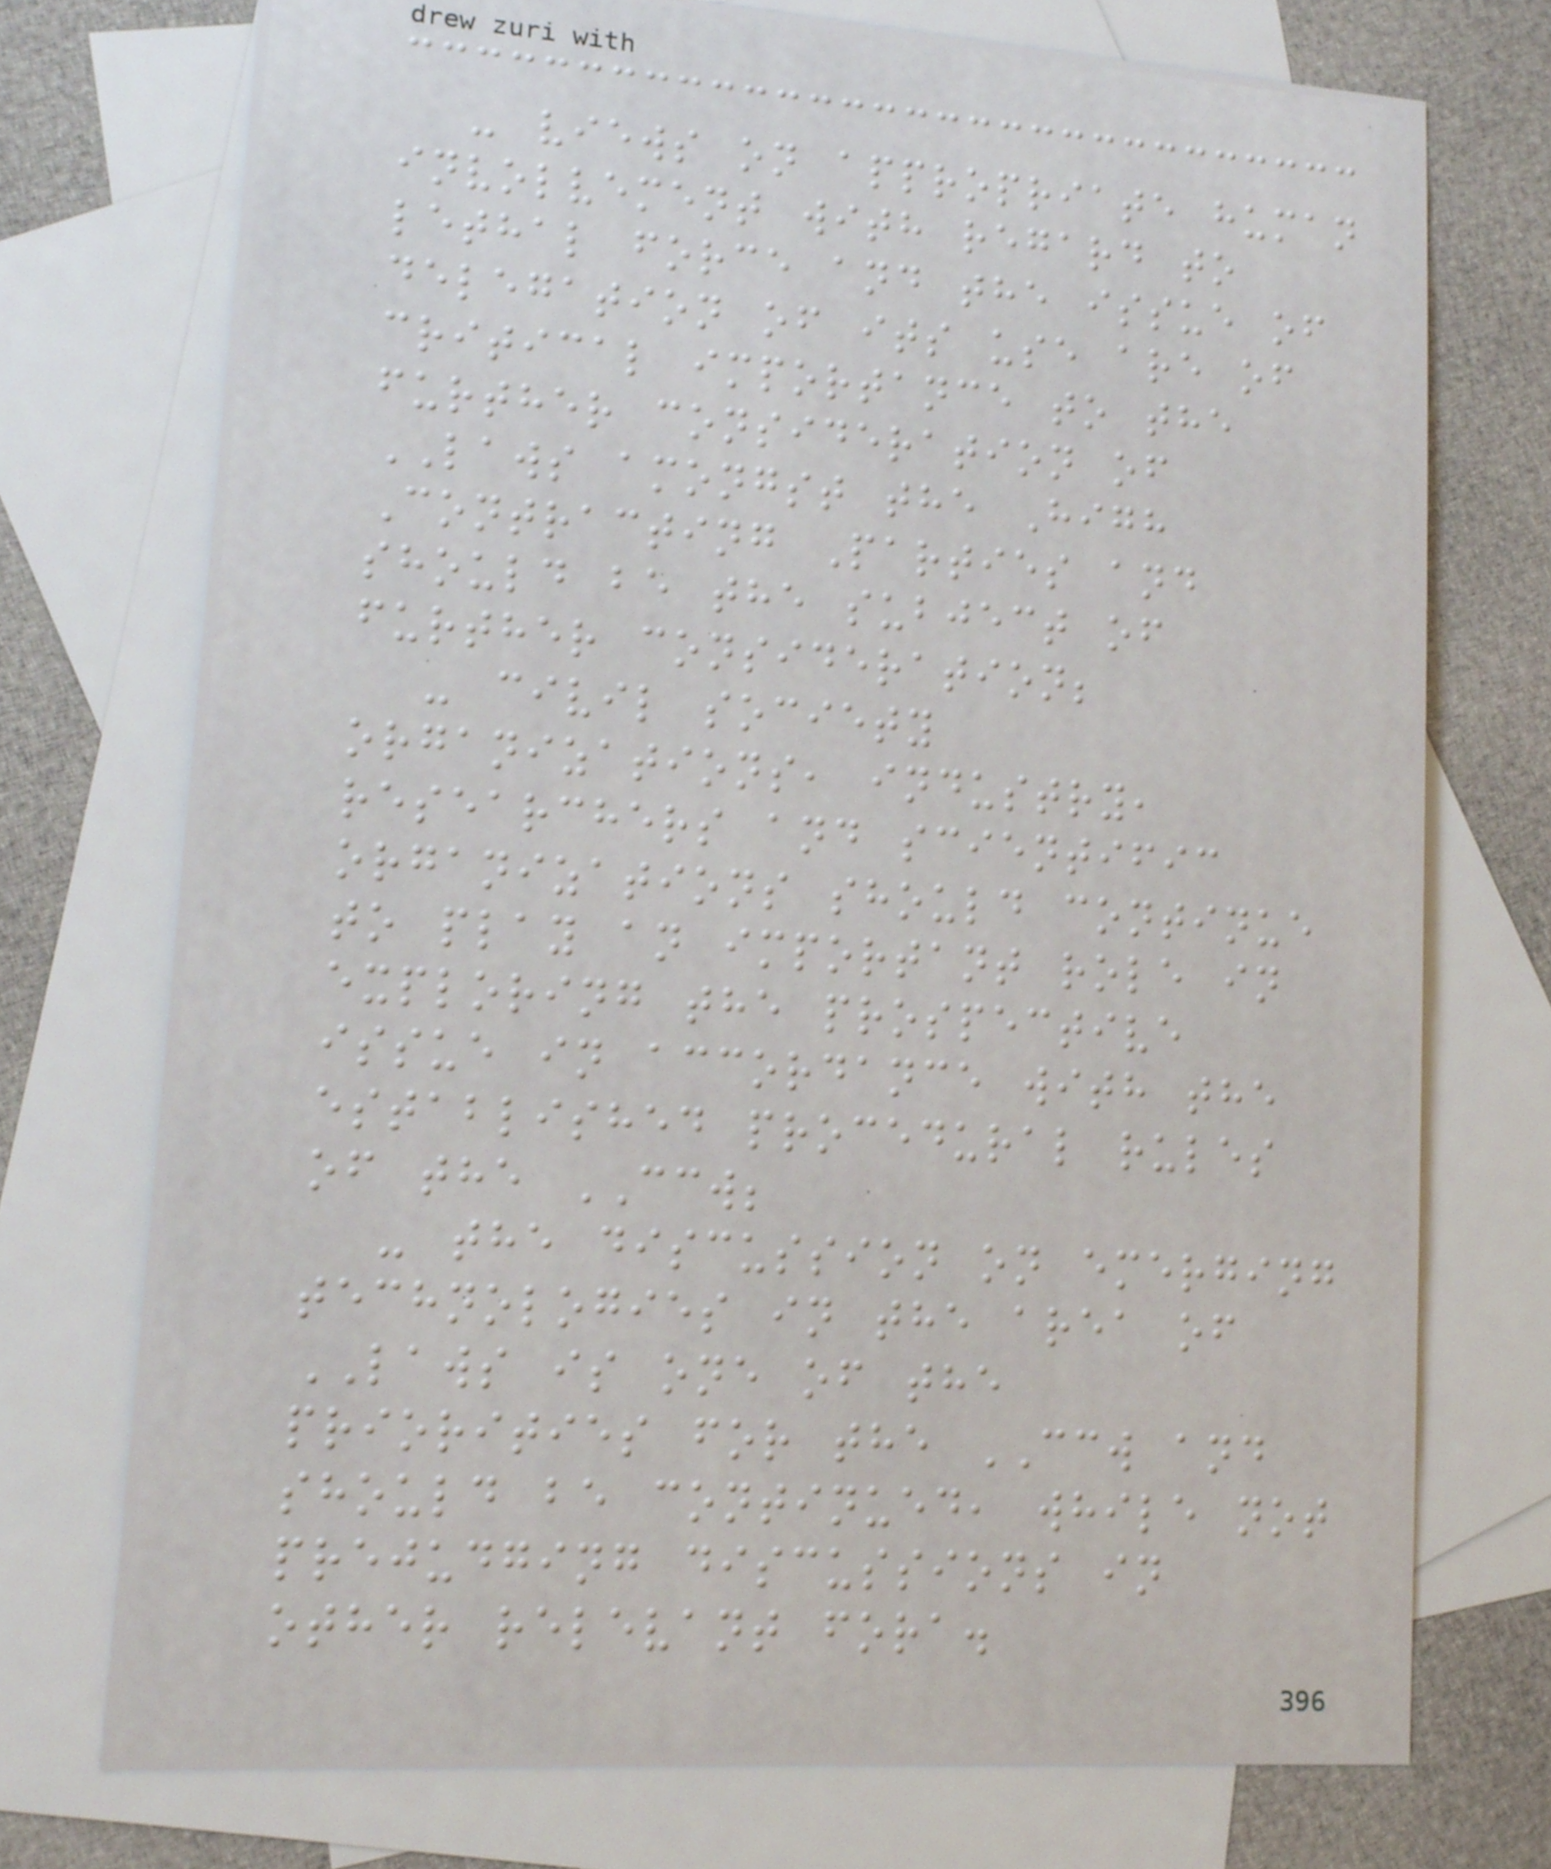- views on appropriate human
involvement with regard to
lethal force and the issue of
delegation of its use are of
critical importance to the
further consideration of
LAWS amongst the High
Contracting Parties and
should be the subject of
further consideration;
- civil society
organizations, industry,
researchers and scientific
organizations should continue
to play an important role in
exploring the prospective
issue in accordance with the
established procedural rules
of the CCW;
- the discussion on emerging
technologies in the area of
LAWS is one of the
priorities for the CCW and
should be continued, while not
prejudging discussions in
other relevant fora.
